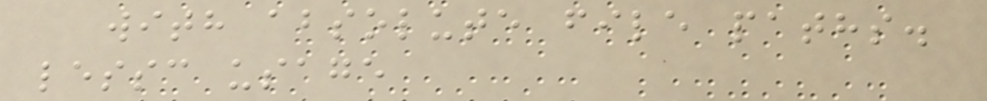with absolute file paths.
lessc usage
